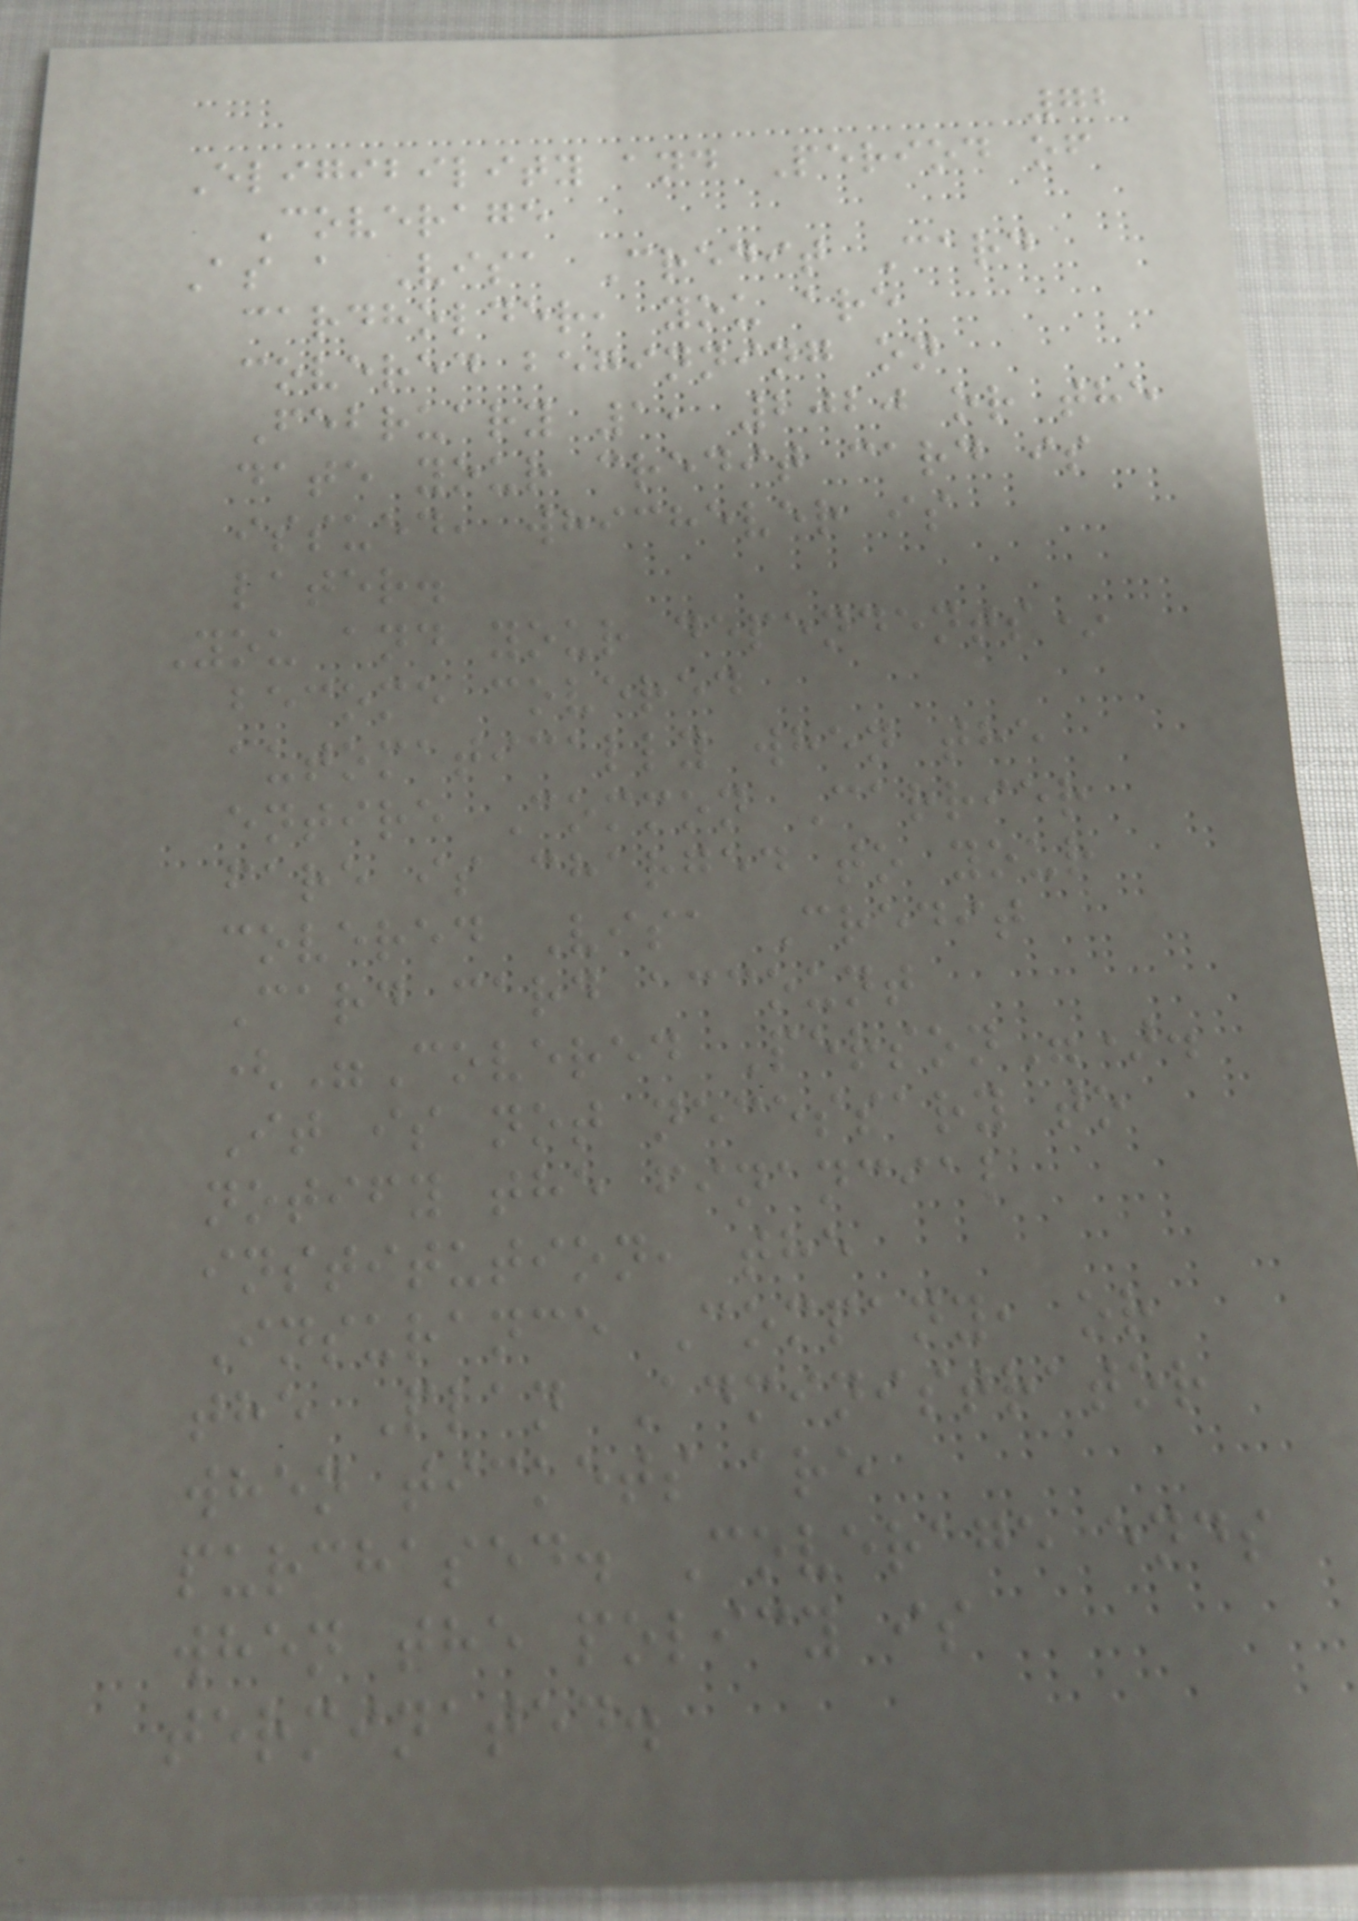72
Eligibility and Period of
Coverage
As a Visa Credit Card
cardholder, you are
covered beginning on
February 1, 2020 or the
date your credit card is
issued, whichever is
later.
You and your dependents*
become covered
automatically when the
entire Common Carrier
fare is charged to your
covered Visa Credit
Card card account
("Covered Person").
It is not necessary to
notify the financial
institution, the
Insurance Company, or
the Plan Administrator
when tickets are
purchased. Coverage ends
when the policy is
terminated.
